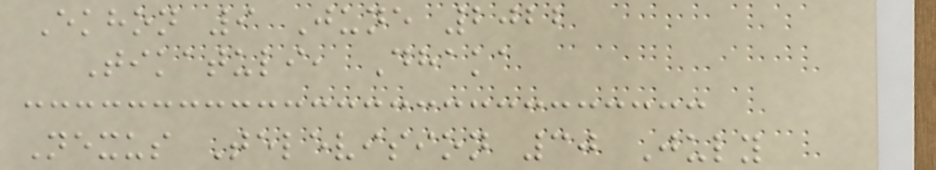Ekhon 9 June 2022
Tikatuli, Dhaka
Nexus Television 30 July
